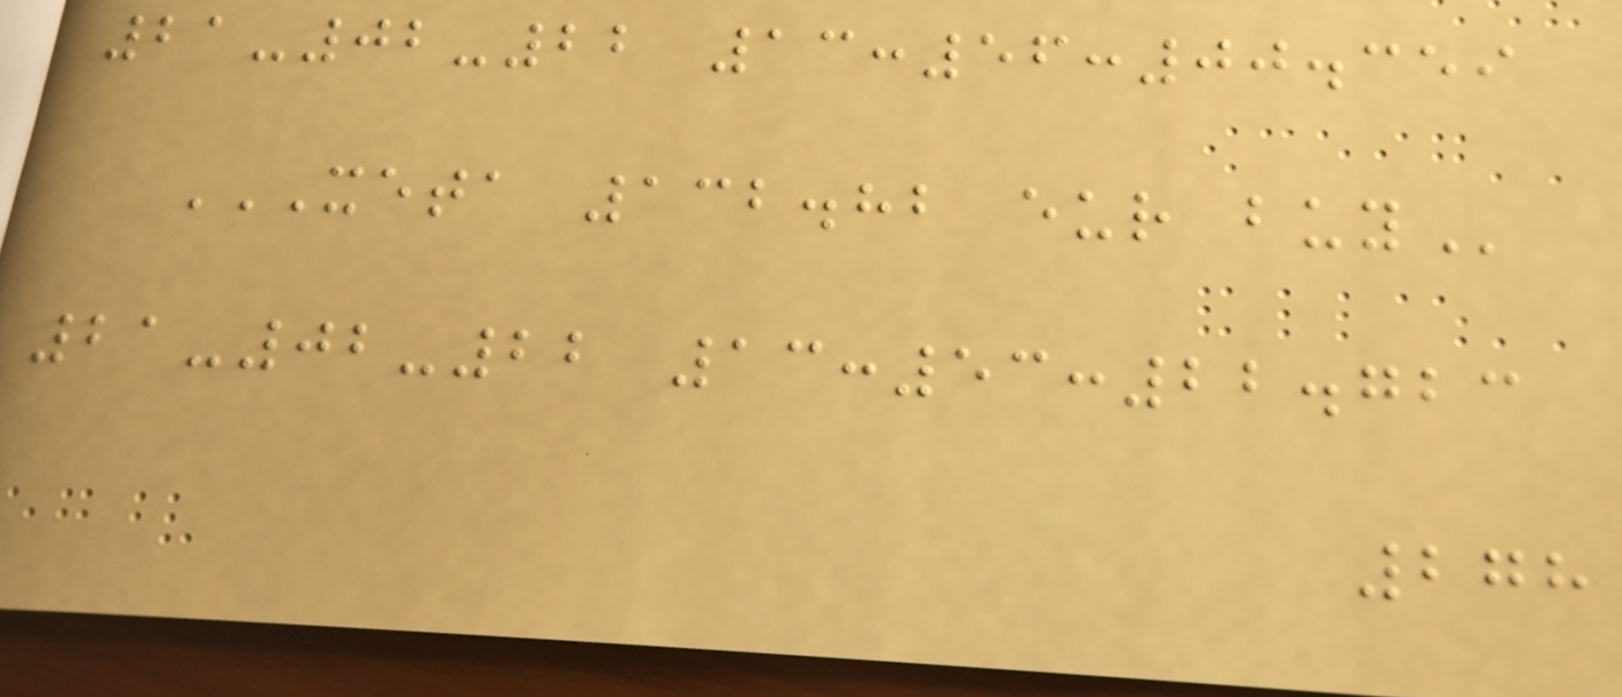21-02-22 13:56:00.359
XETA 132.82 EUR BUY
21-02-22 13:53:22.723
278
